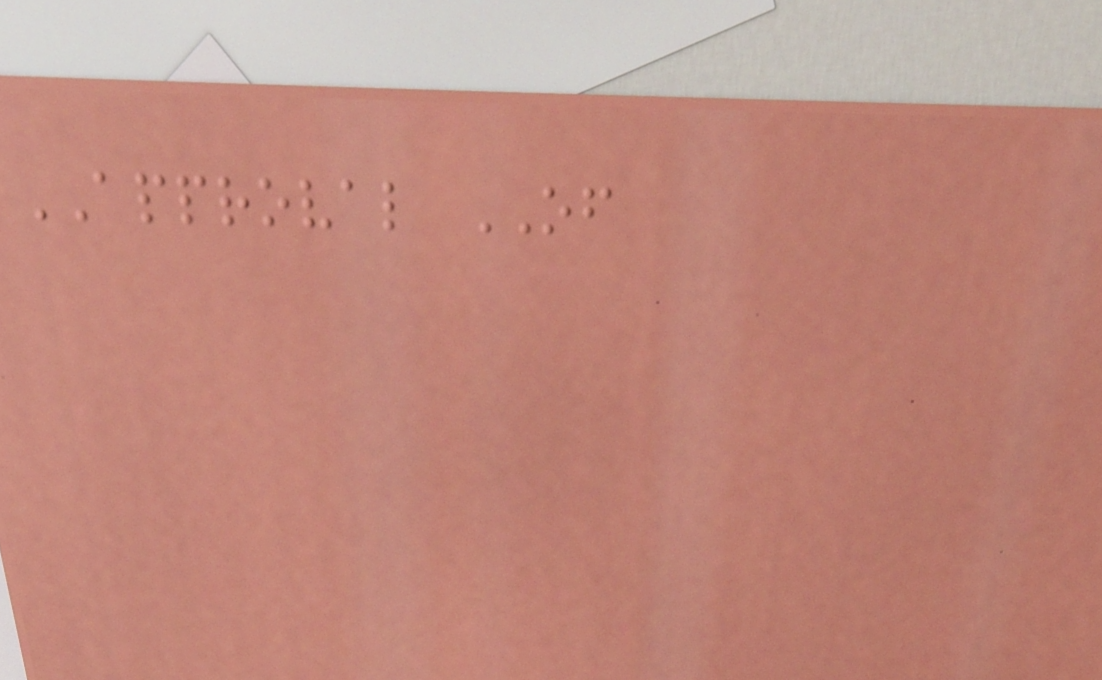APPROVAL OF
